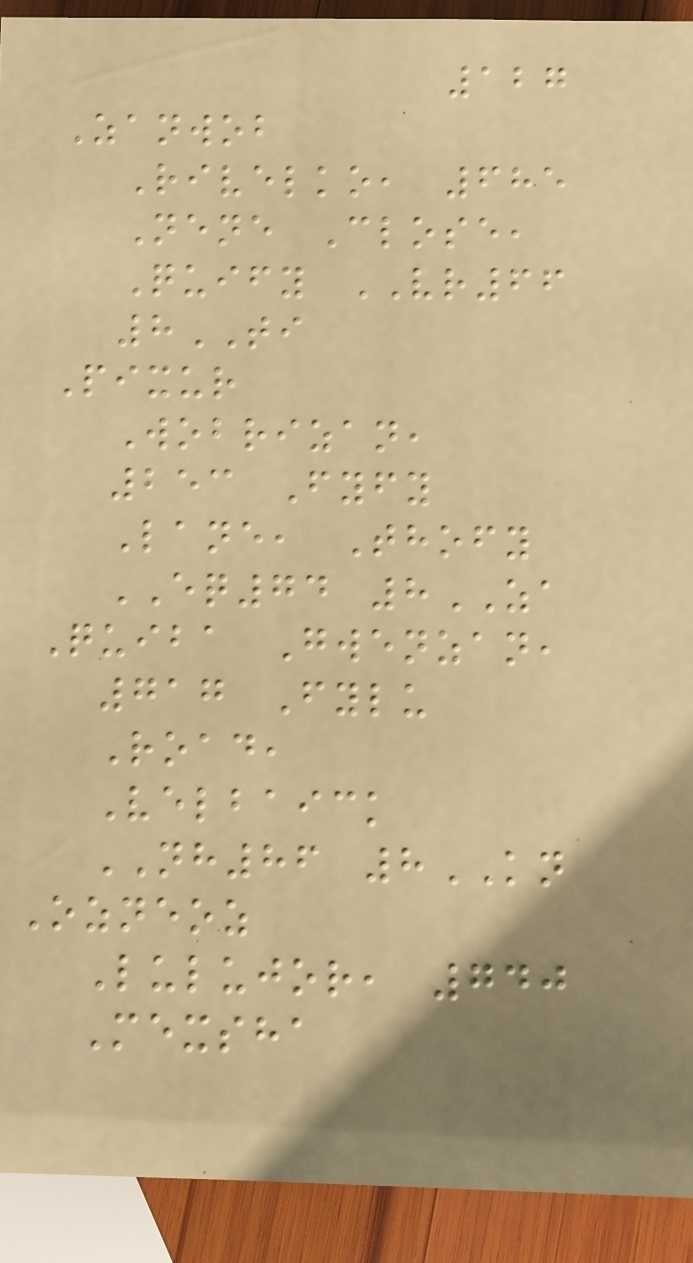127
Zanwob
Rivelko, 685
Nene Close,
Quify VR66
8TI
Pixur
Wobrizan,
253 Fyfy
Lane, Thofy
EQ74 8ZA
Quiba Gwenzan,
717 Fylu
Road,
Velbaick
NH86 8KN
Ozneoz
Lulujor, 740
Mexsha
